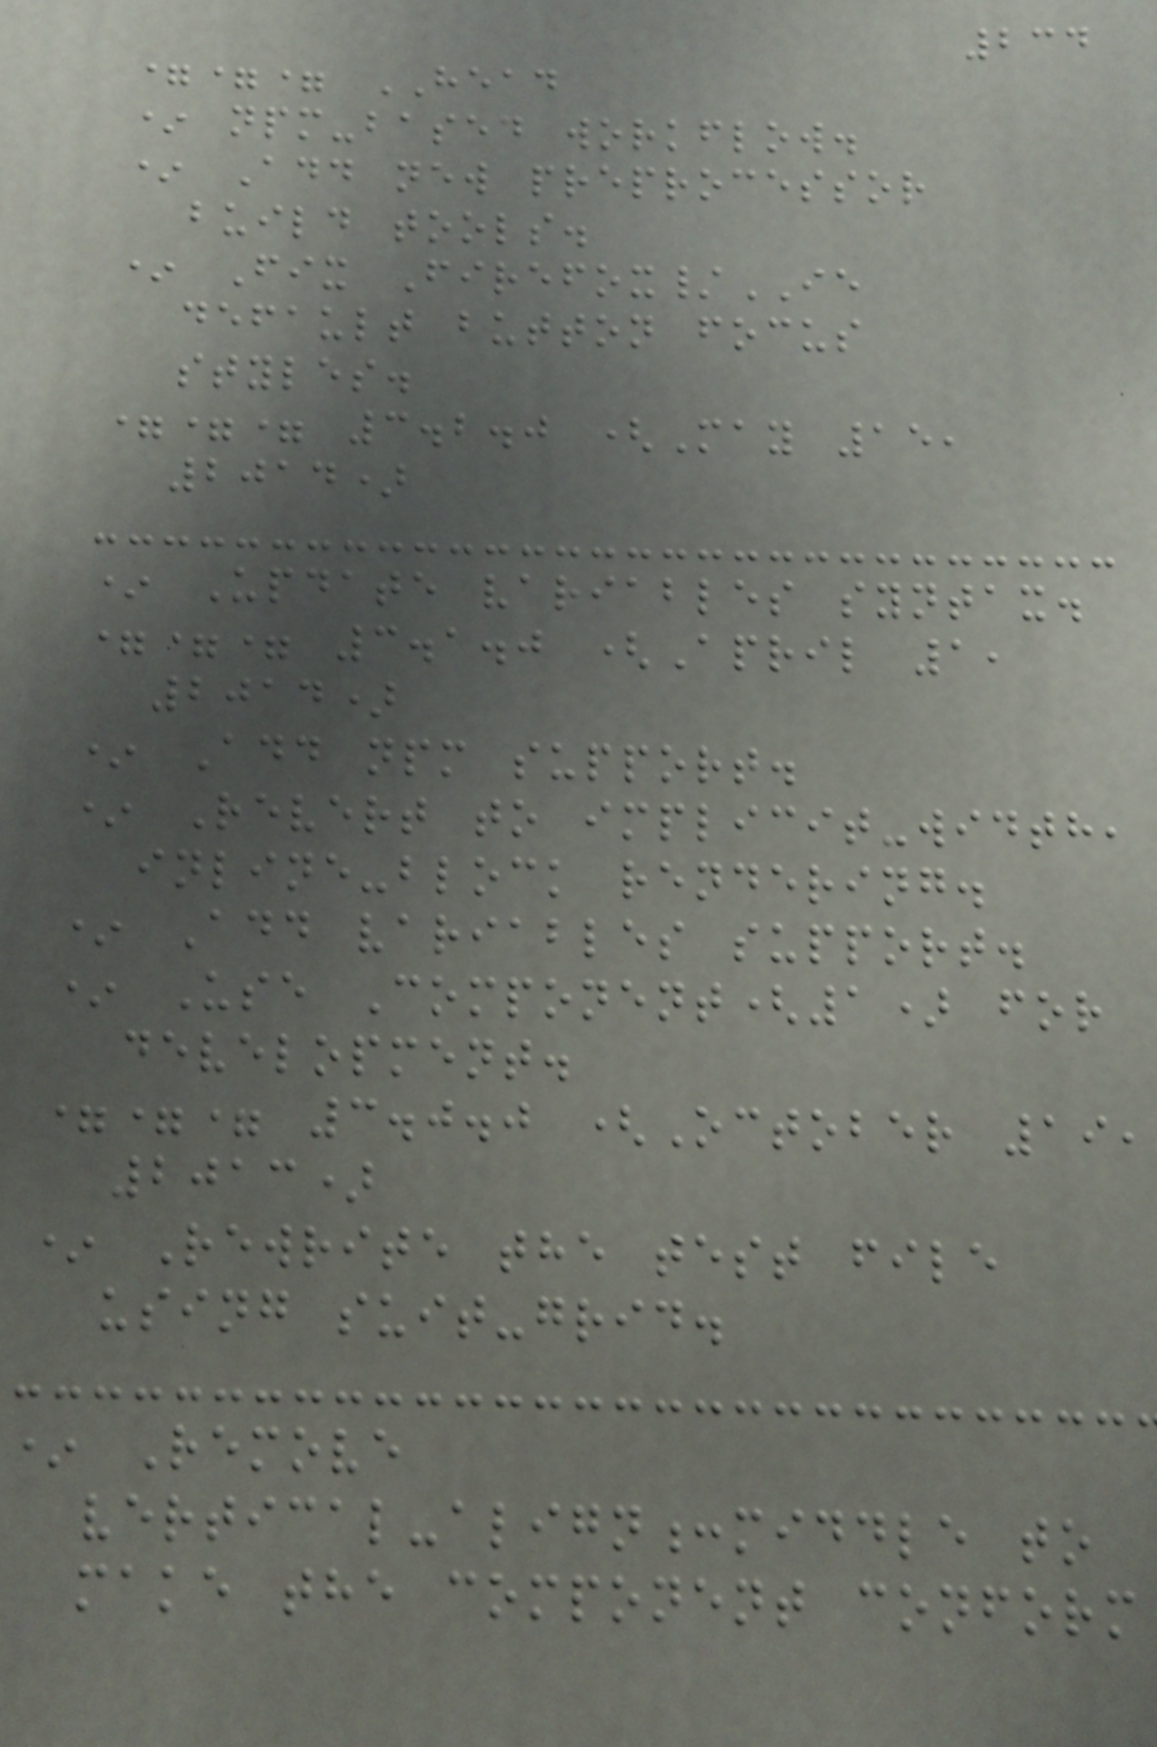234
=== HEAD
* npm-based workflow.
* Add new preprocessor
build tools.
* Fix Firefox/IE
default button focus
styles.
=== 3.2.0 (May 15,
2014)
* Update variables syntax.
=== 3.1.0 (April 1,
2014)
* Add npm support.
* Revert to implicit-width,
inline-block rendering.
* Add variables support.
* Use Component(1) for
development.
=== 3.0.0 (October 19,
2013)
* Rewrite the test file
using suit-grid.
* Remove
vertical-align:middle to
make the component conform
